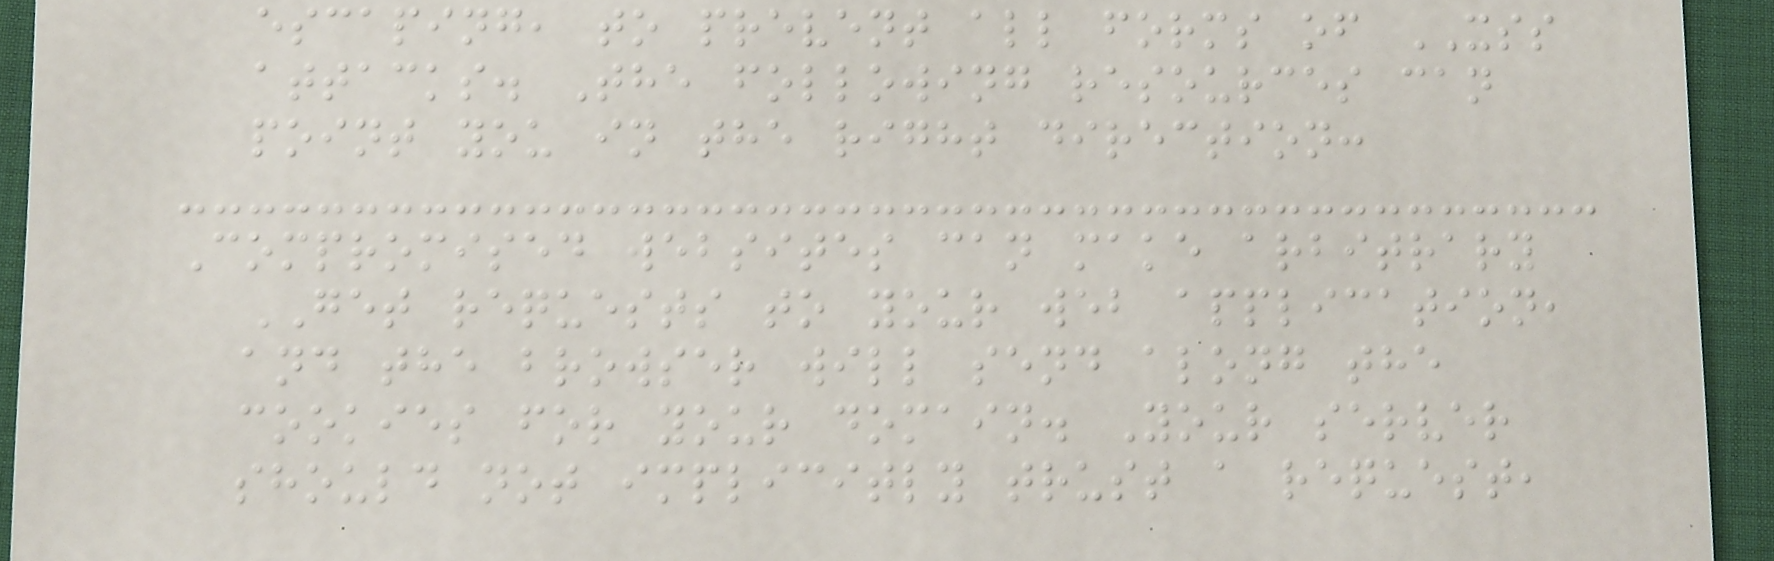escaping, to prevent all forms of XSS
attacks. The following resources can
point you in the right direction:
Compromised websites can make arbitrary
GET requests to your web application,
and the browser will send along the
cookies for your domain. Your server
should not implicitly trust a request,
